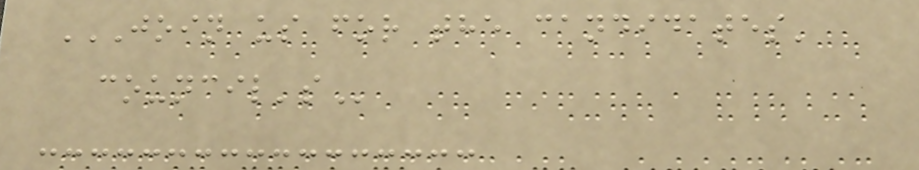JOIN US FOR THE CANDIDATES'
COUNCIL'S
